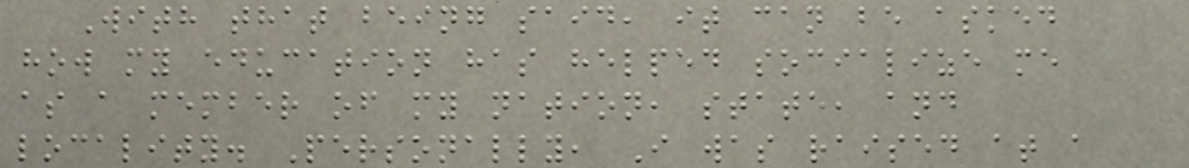With that being said, it can be asked
how my education has helped socialize me
as a member of my nation, state, and
locality. Personally, I was raised at a
